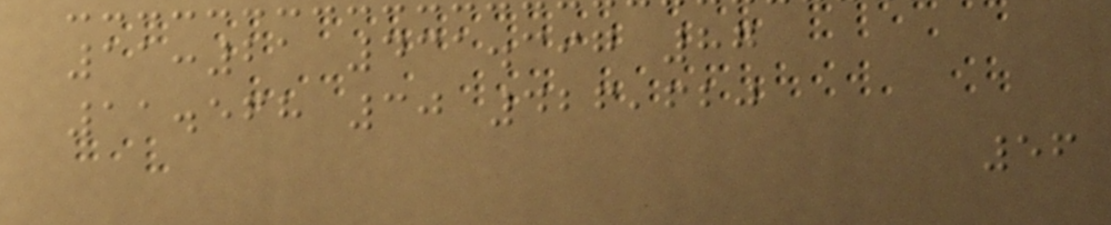11:21 431.397 87
11.568 30 426,620
56
